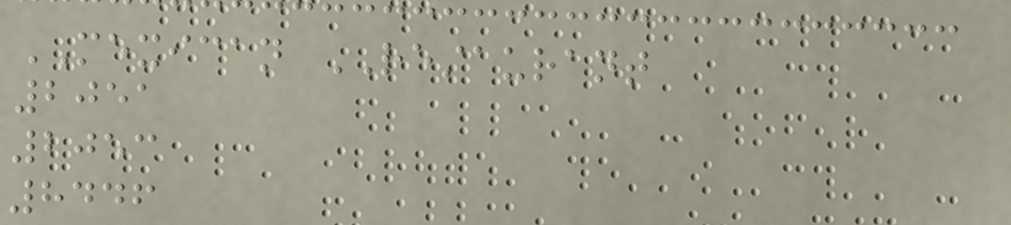MEXICAN RESTAURANT
2051
2053
8446
